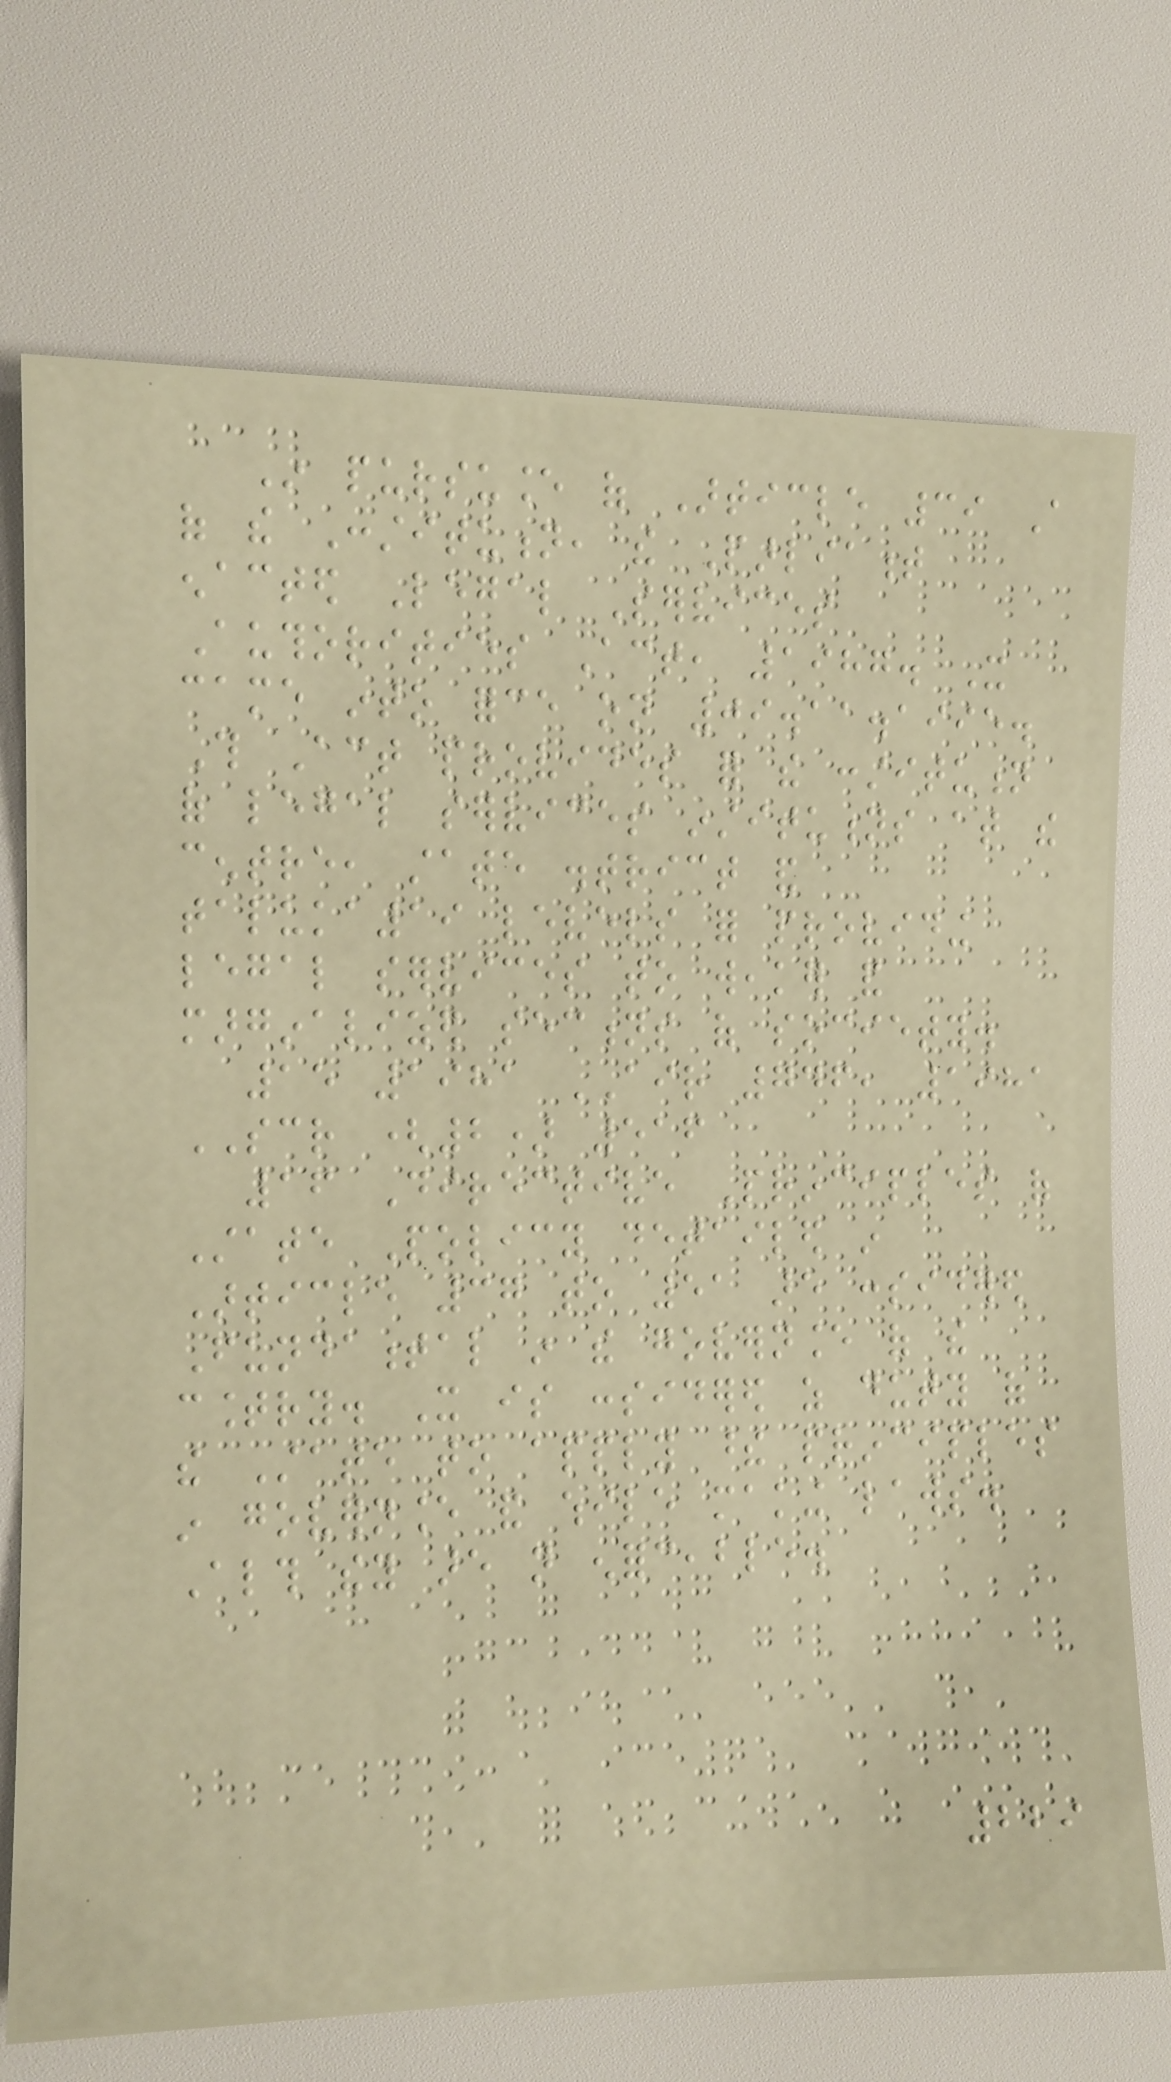In pursuance of Article 39 A
of the Constitution, the Parliament
enacted Legal Services
Authorities Act, 1987. It
came into force on 09.11.1995.
This Act provides for the constitution
of legal services institutions at the
centre, state district and
taluka19 levels for providing
legal services to weaker and
marginalized sections of society.
15 1981 AIR 746, 1981
SCR (2) 516
16 Directive Principles of
State Policy detailed in
Article 37 to 51 are considered
Fundamental in the governance of the
country. It is considered as duty of
the State to apply these principles
in governance and while making laws.
Although they are not enforceable.
229
